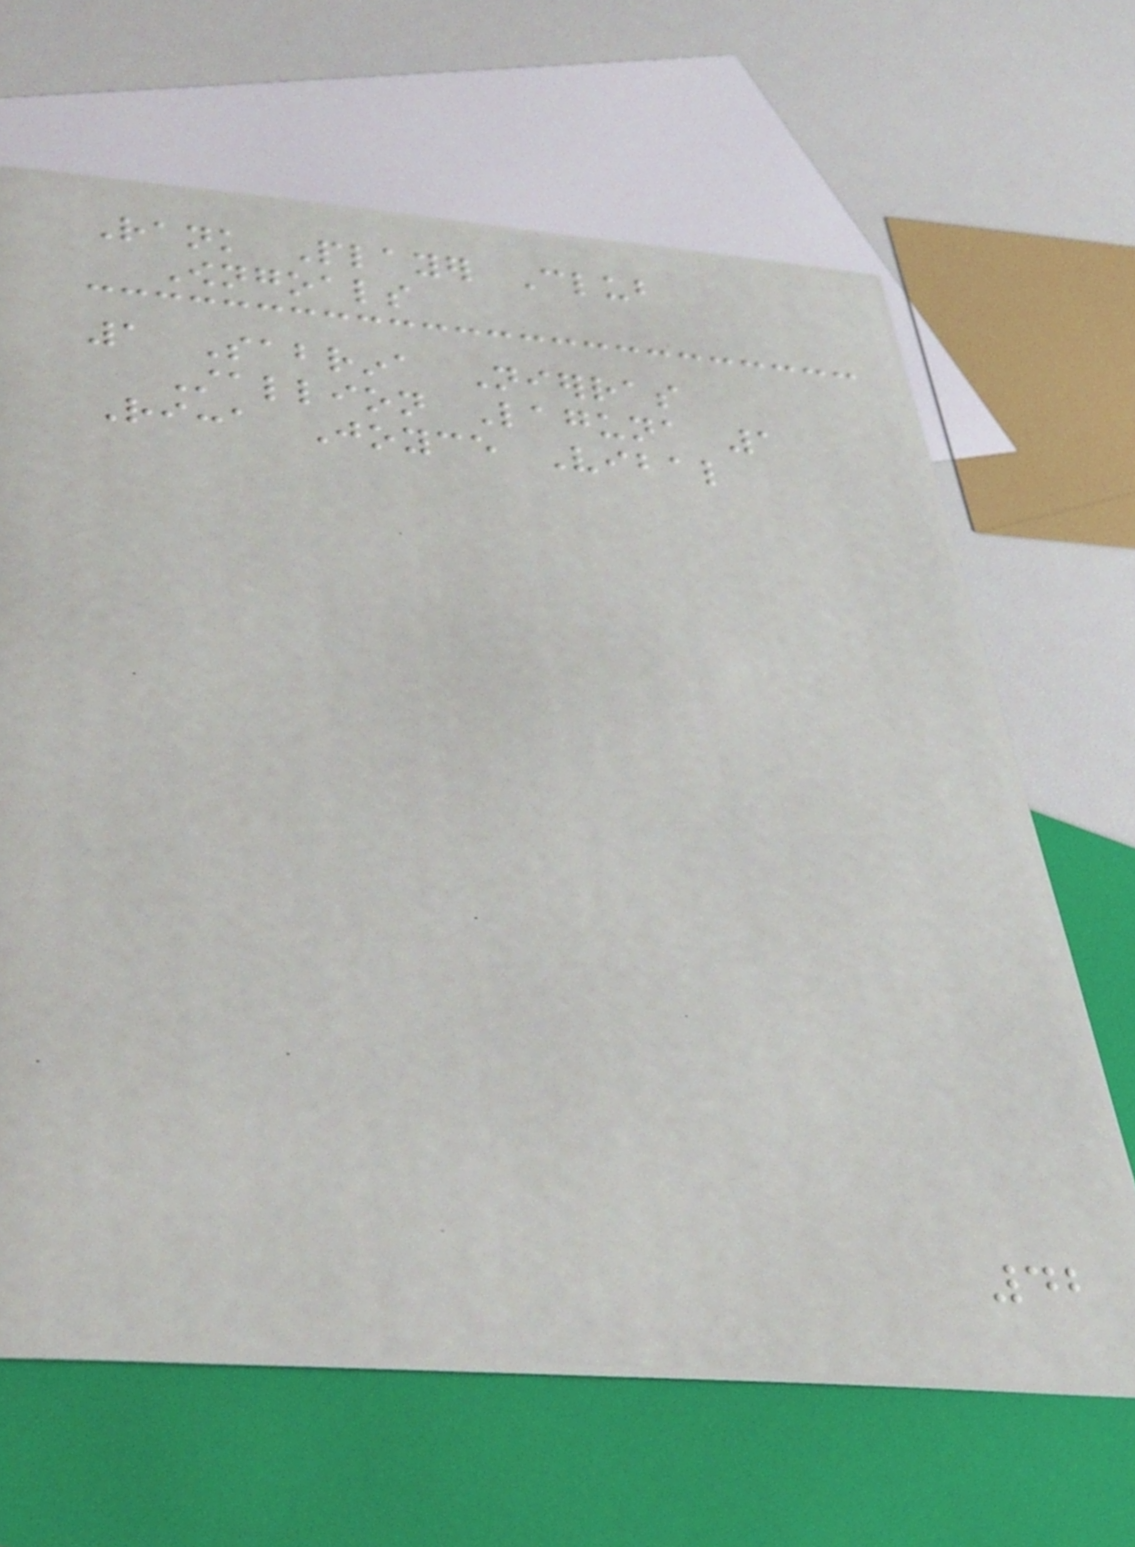Rank Player Club
Owngoals
1 Sabrina Nierras
Stallion Laguna 1
Ricca Joyce Vibal
42
